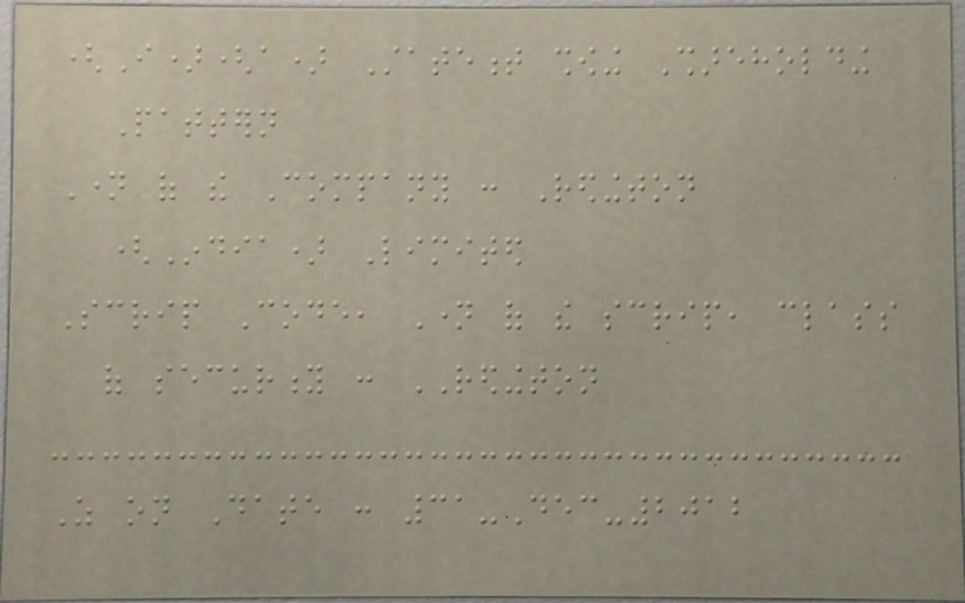(I)(a) Statement showing Shareholding
Pattern
Name of the Company : Redington
(India) Limited
Scrip Code, Name of the scrip, class
of security : REDINGTON
As on Date : 31-Dec-2012
